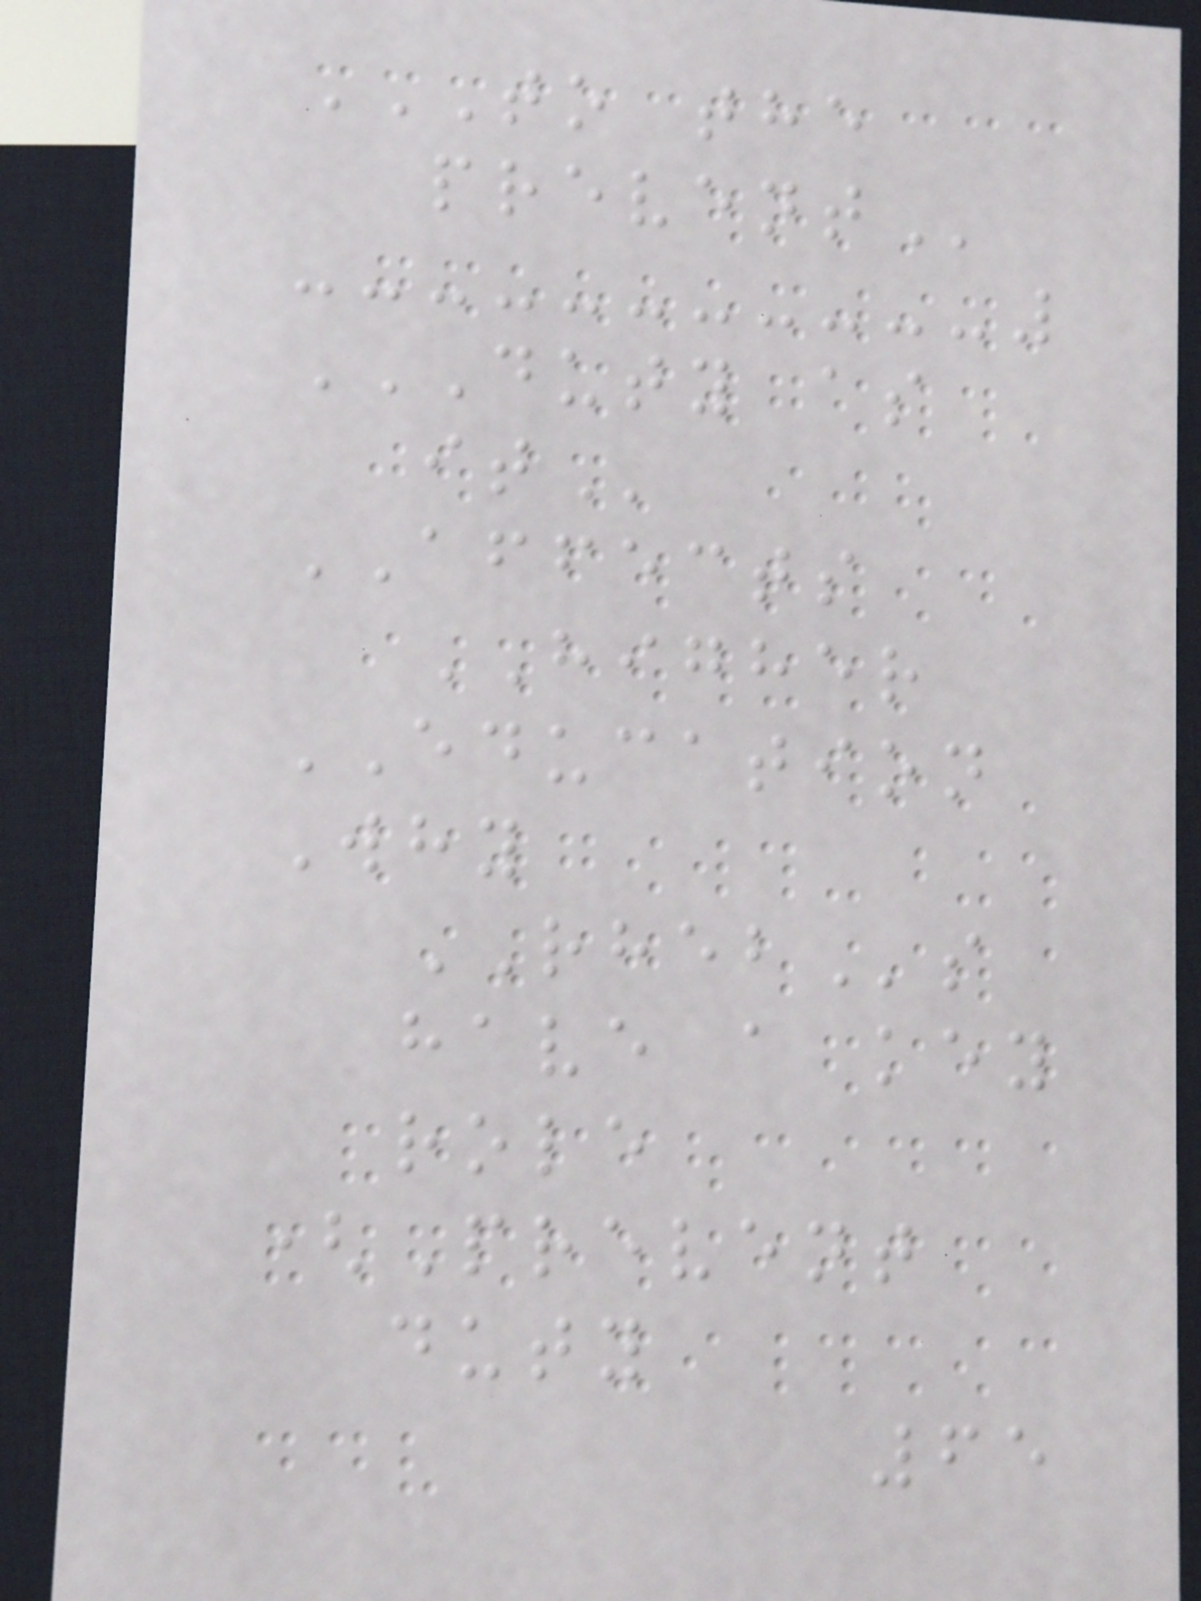TO THE
PREVENT
DUTY AS
IT
AFFECTS
HIGHER
EDUCATION
Why
RHEBs
have a key
role
(Prevent
duty
65
